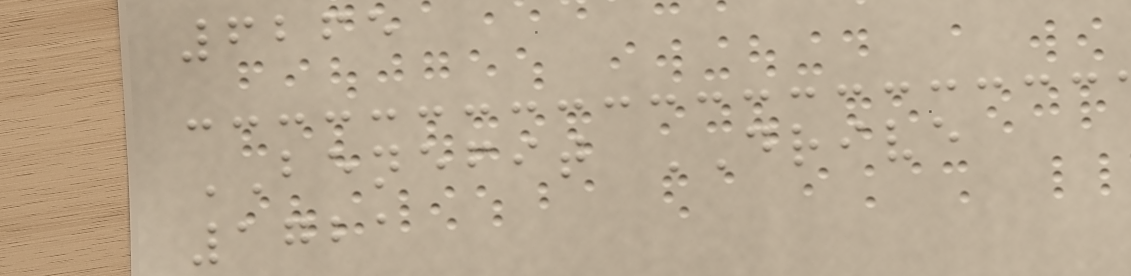6265
BENEFIT DRIVE
1721
